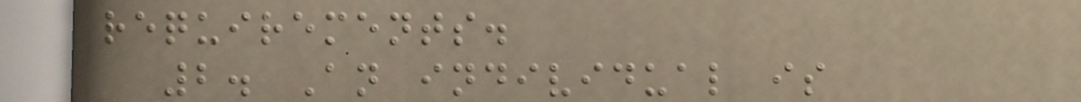requirements.
2. An individual is
